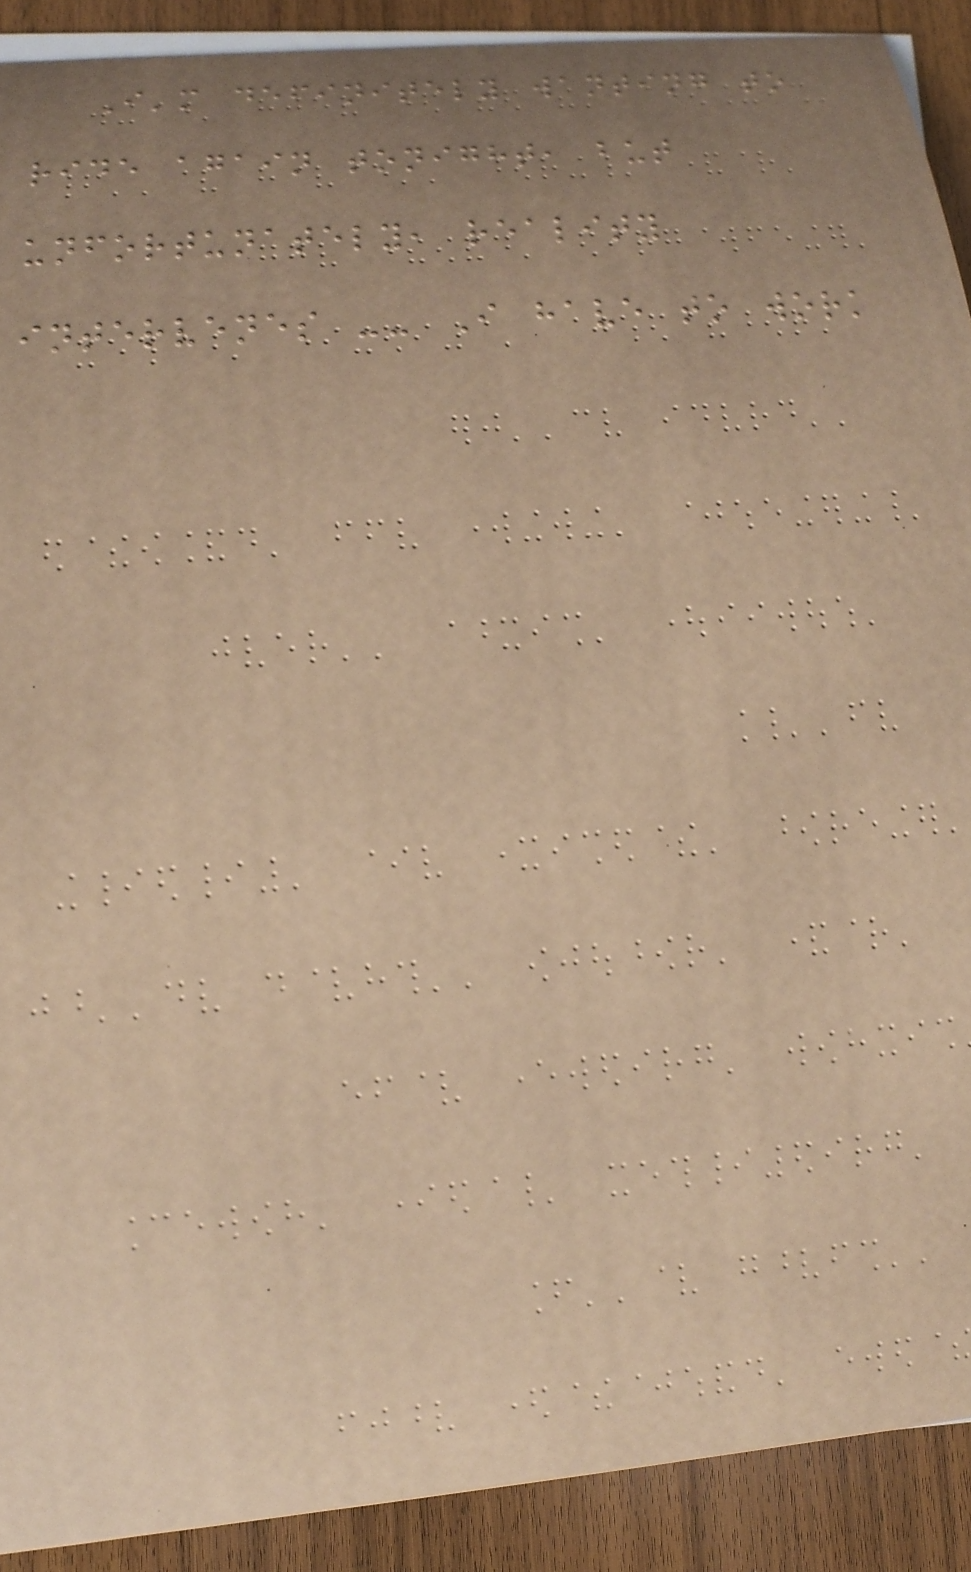I'm definitely wanting to
ride again tonight, but
unfortunately, reality
intervenes -- I have to work
